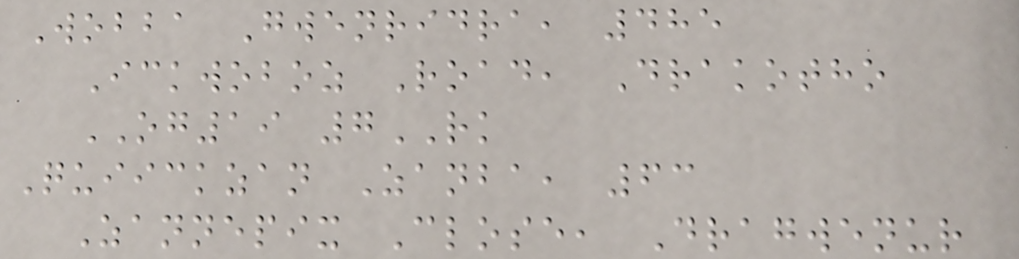Wobba Gwenridra, 485
Ickwoboz Road, Drakotho
OG19 7RK
Quiickzan Zanba, 63
Zannepix Close, Dragwenur
